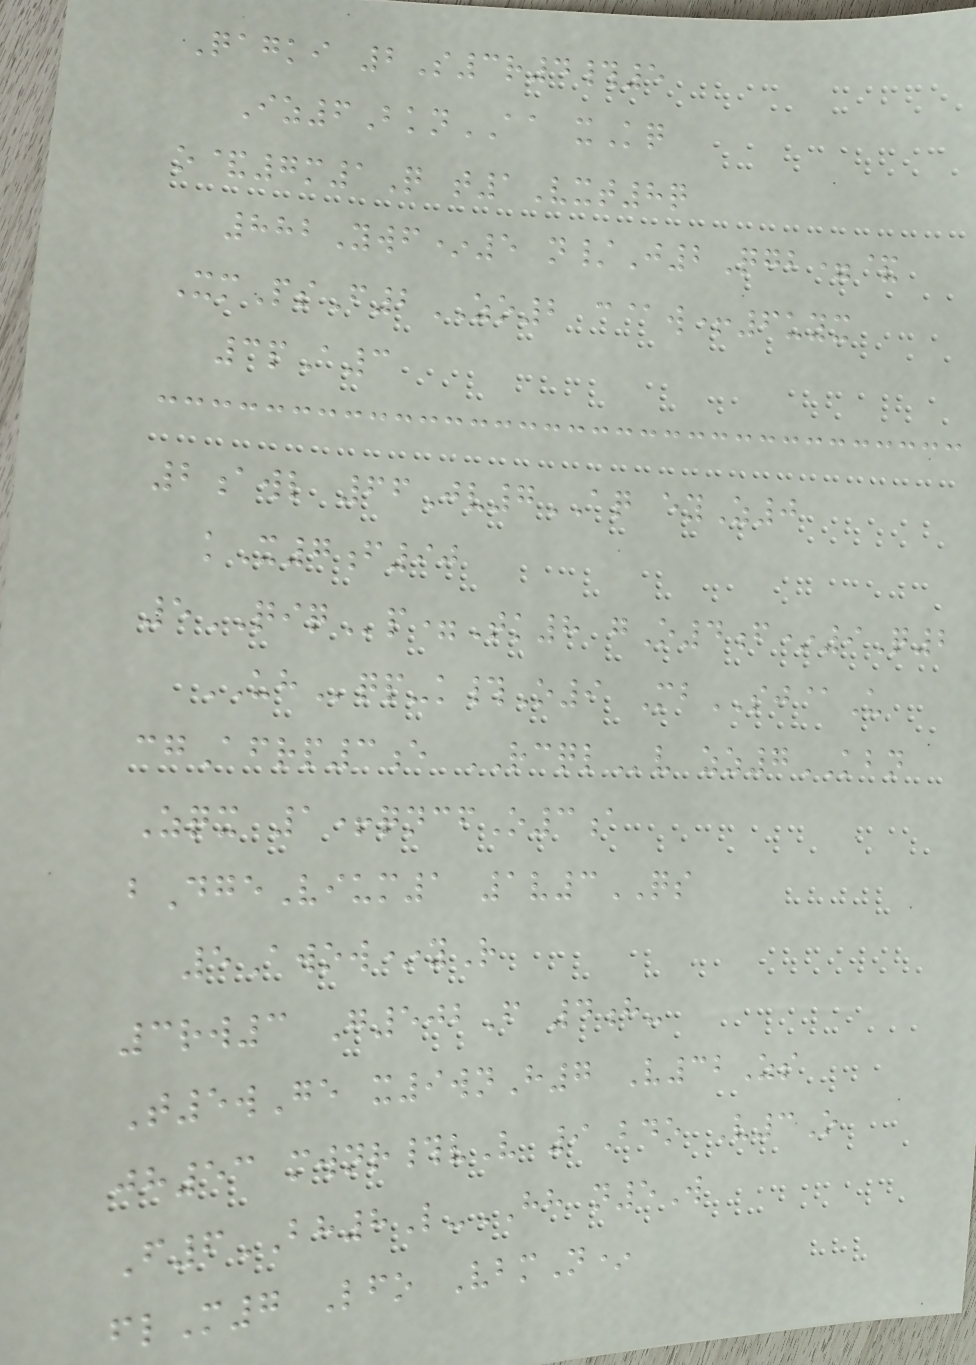Qagki 2S3r4#5
Iz6BknAA xKq
o&7m1Q t1Vxt8q
882Ywf*5 n/J2Qgb=&
XmPsF2ZO2 c@w+6uyx
3pA3
2awl 66Jv7AQ eyZ0
kX7f90
5QIQp=Tk8 gO4f*9Q2
UHqp-k#O9 MbSJ@U
cgAfrp3e RCQLv zz7KBN
Zqx 1+qncfO3a
bDgeVium1 1v3QS
5Awow*yR
3rw3 G502F 4h-
T5wGe x9wnH7 V32Zs
jh53 mwnr#vV 9Bdo V3O
F6BH8L-HH n5W
flM7 Lfo VbmN*
